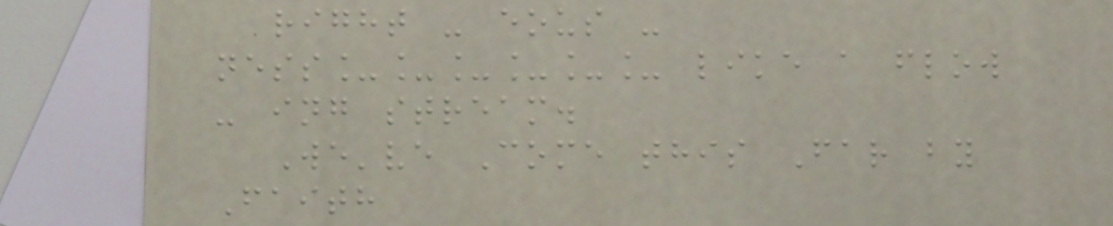right - eous -
ness______ like a flow
- ing stream.
We've Come this Far by
Faith
